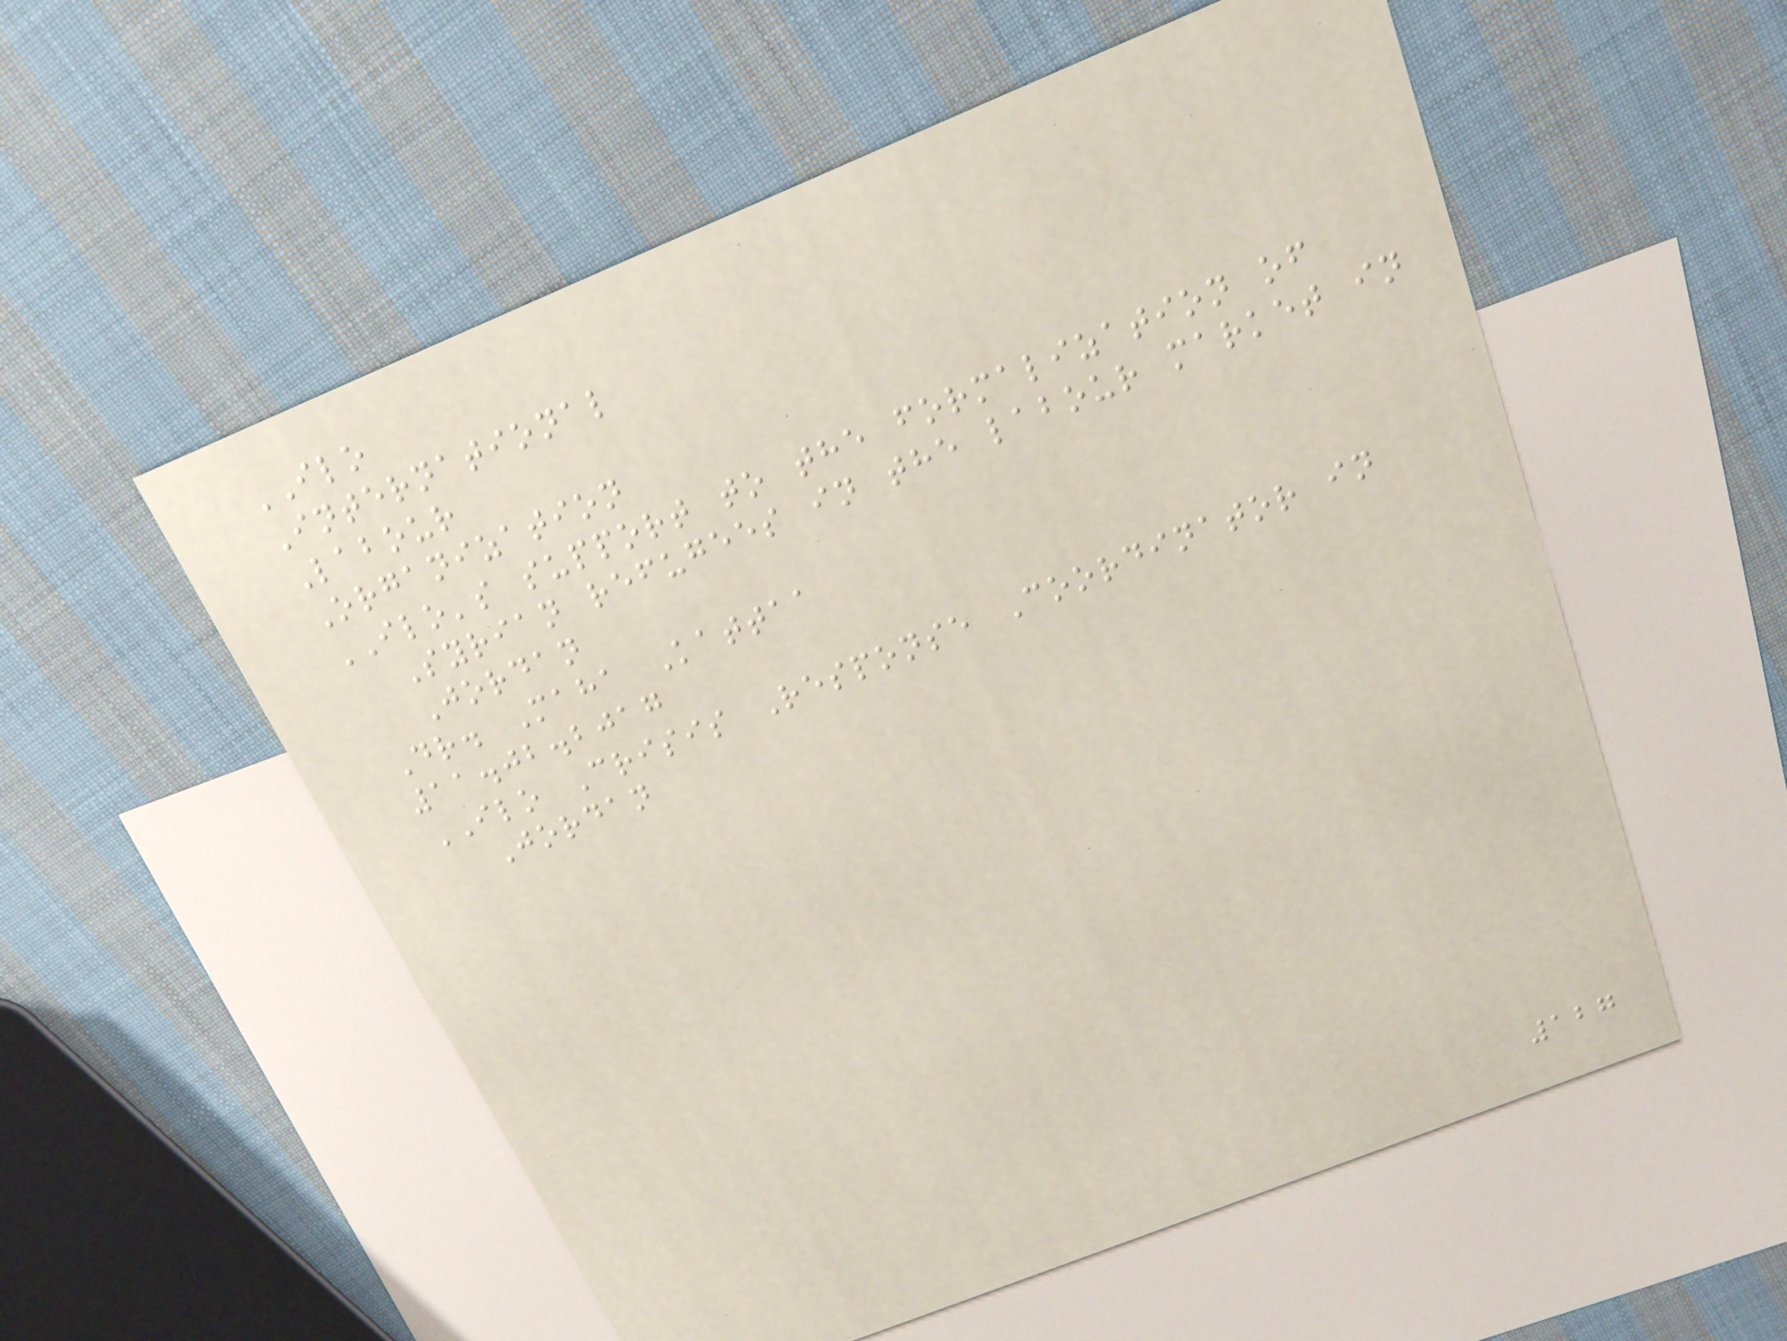ILO
International
Labour
Organization
ILO's support to the formalization of
Syrian refugees in the labour market in
Jordan
Dr. Maha Kattaa
11.02.2017
ILO Crisis Response Coordinator in
Jordan
127
